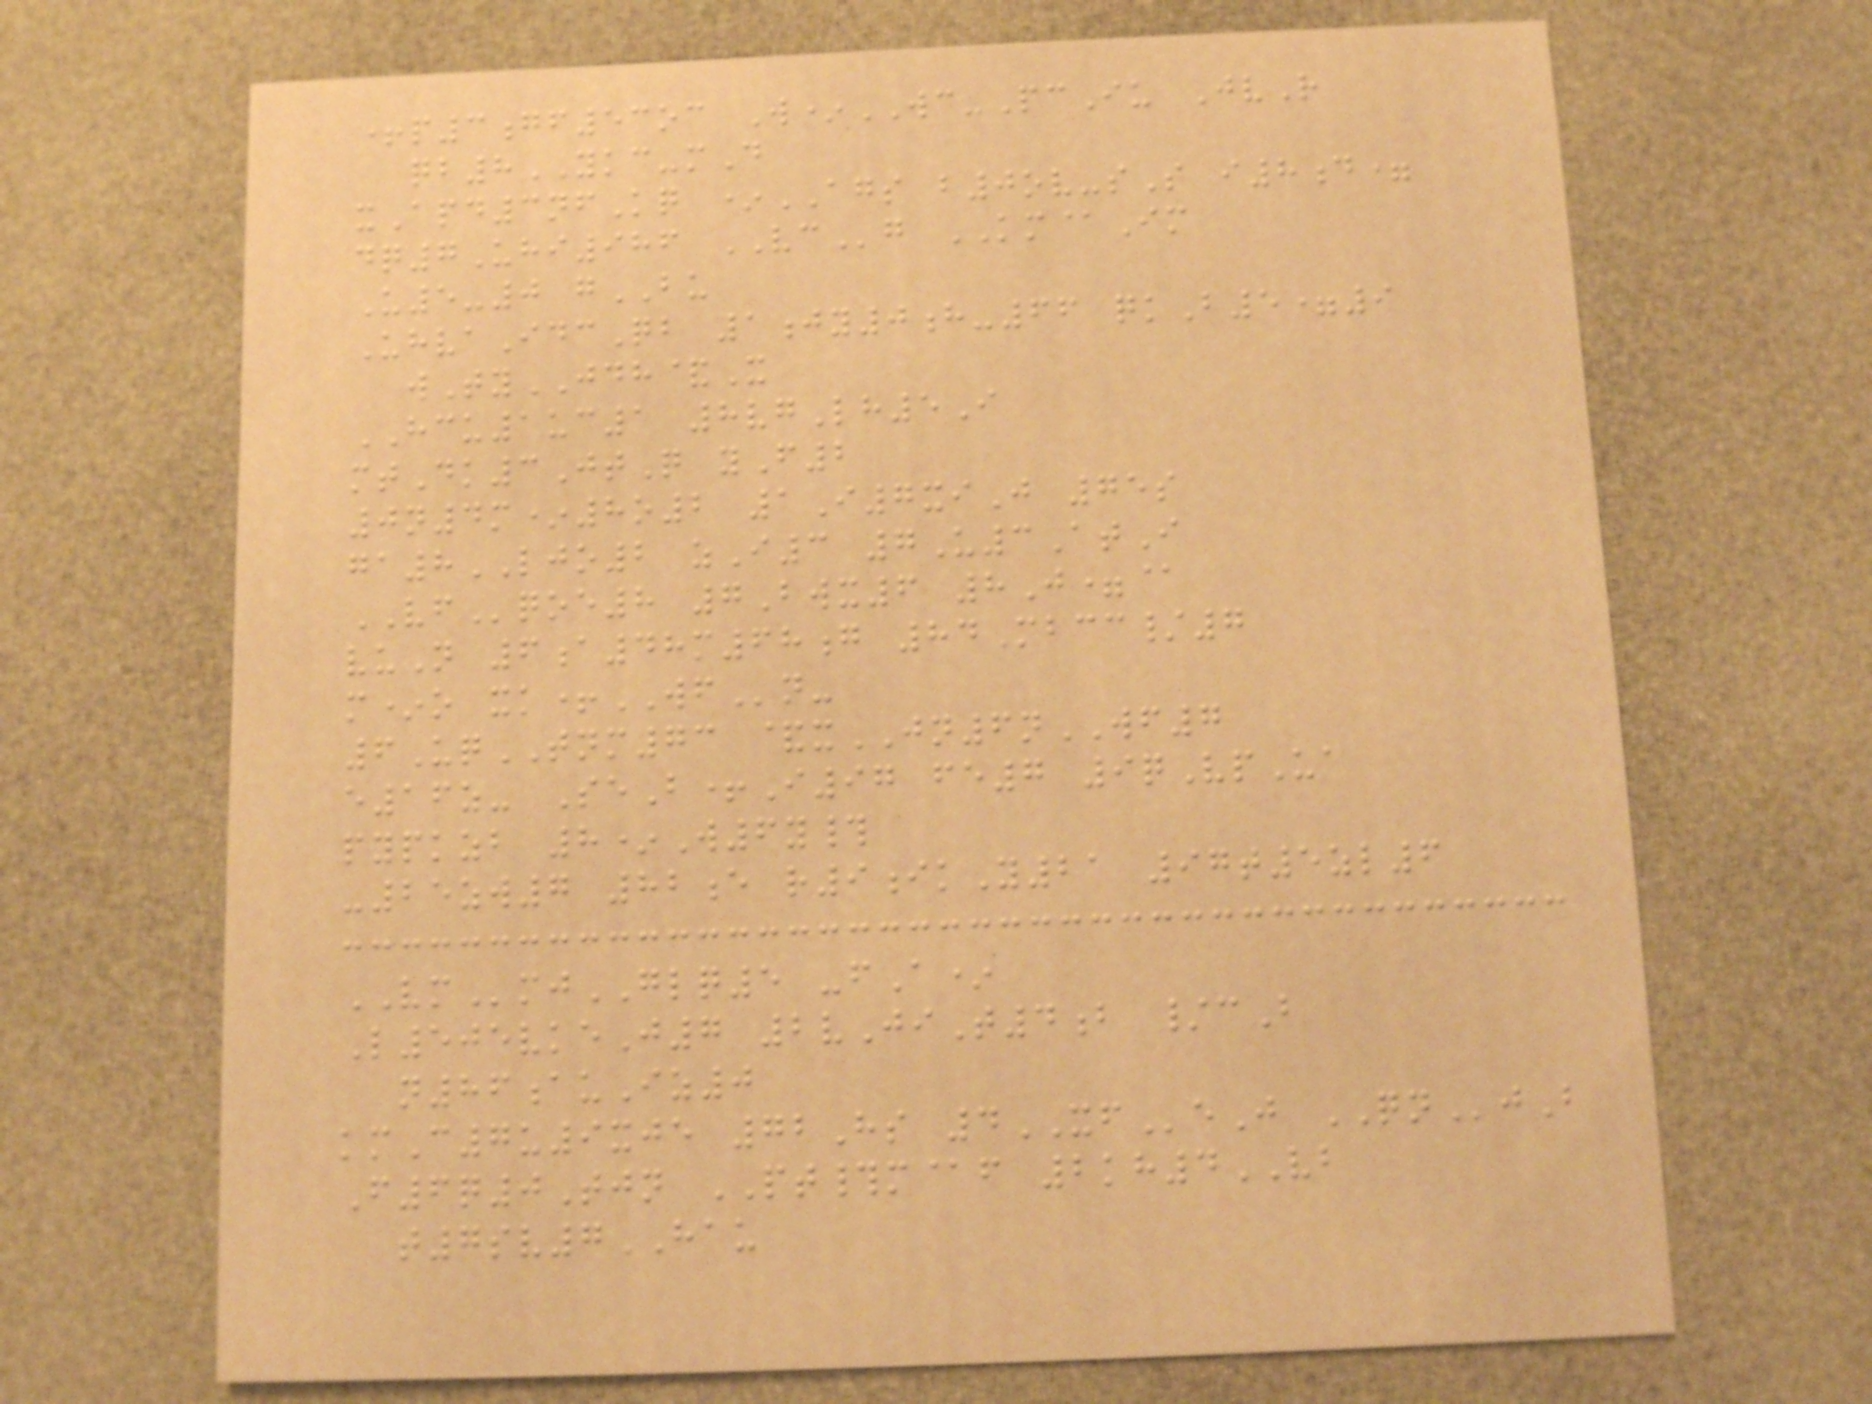+p3gf53oc W*WC-PcIu JvR
qb8YKC-mD
xApd3nfKq *AGS b0ov-sS i8d=
dq7Uhi986 VCg KM@Im
U5-0 gBU
UhvaIdcQb 1jy0h-66 qkB5=9
wTyJDH&X
HCU1uc1 8vgLh5I
mtDk3JtQ yF2
0n4m*8o2 1I7xiJ 75s
ga8LJO2 zI3 7U3AtI
VFqoe8 7Bwx6 8J=@
vuN 6a48m68g 84Mbcc/7
m*o xk+WFn-
6UqTNM73 &xJN6nWF7
e16z- SeB+I97 fe7 9qVpUa
pypkzb 8*W6y#
-25zw7 82e r9ikY21 97t5zl6
VMmjGLQ5 -fA*
L505vkeJ7 2vJiT4b /cB
n86auIz0
kmC7u9xje 72Hs 4XFeJ QNjB
F6q0Tjn PT#m@f 2kh4VB
t7sv7HAU
